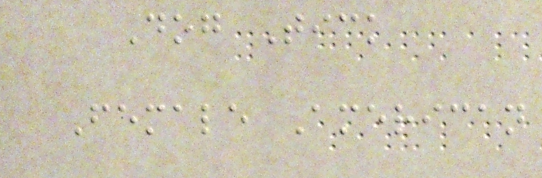Dog Tick
Female American
